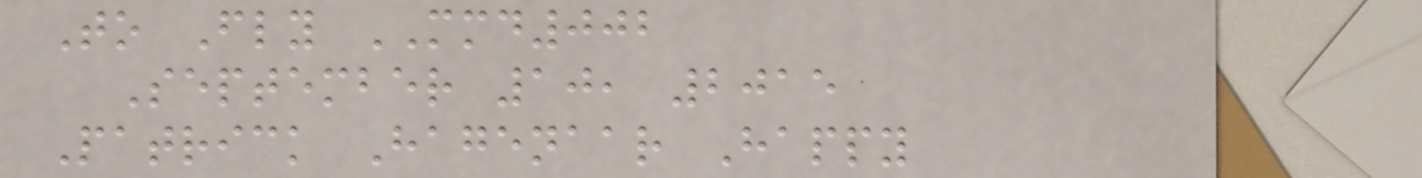To Fly MMD002
September 10, 2015
Patrick Hagenaar Happy
